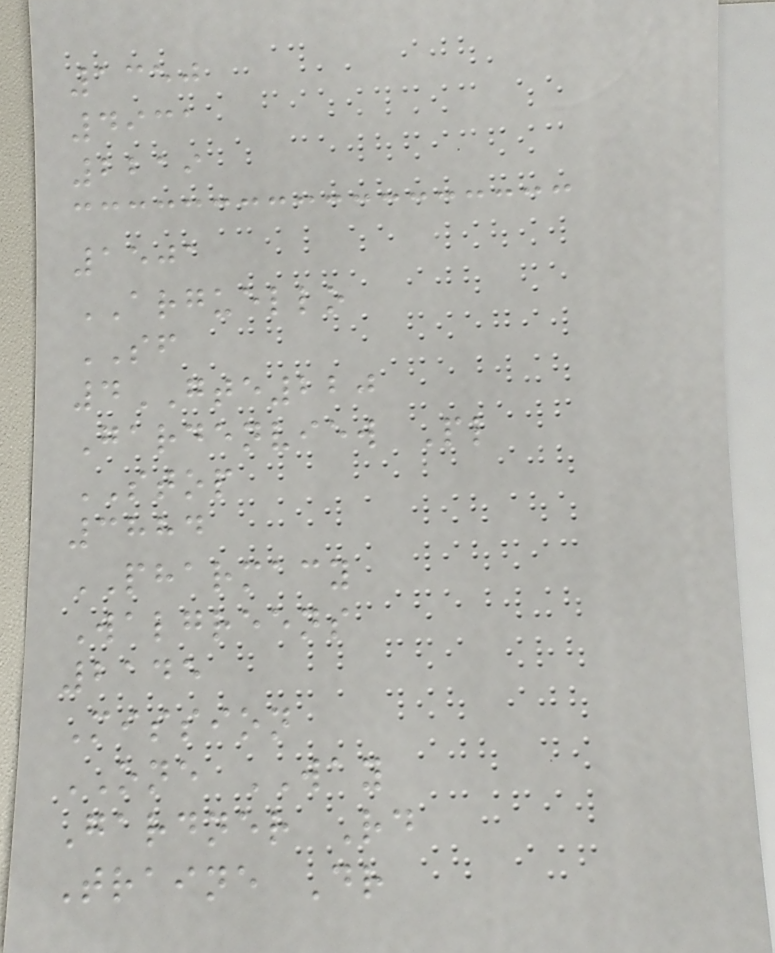1350
4931
2219
1501
ARGUELLO
SF
4GTE220
Gardenview Pl
STOP
3884
PHARMACY
Walgreens
2145
Mission
ONE WAY
Gardner Rd
Traine Dr
